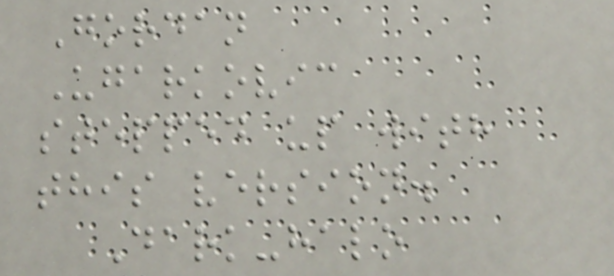Gordan
Ugarkovic
stepped up with
this version.
Dark-halo
